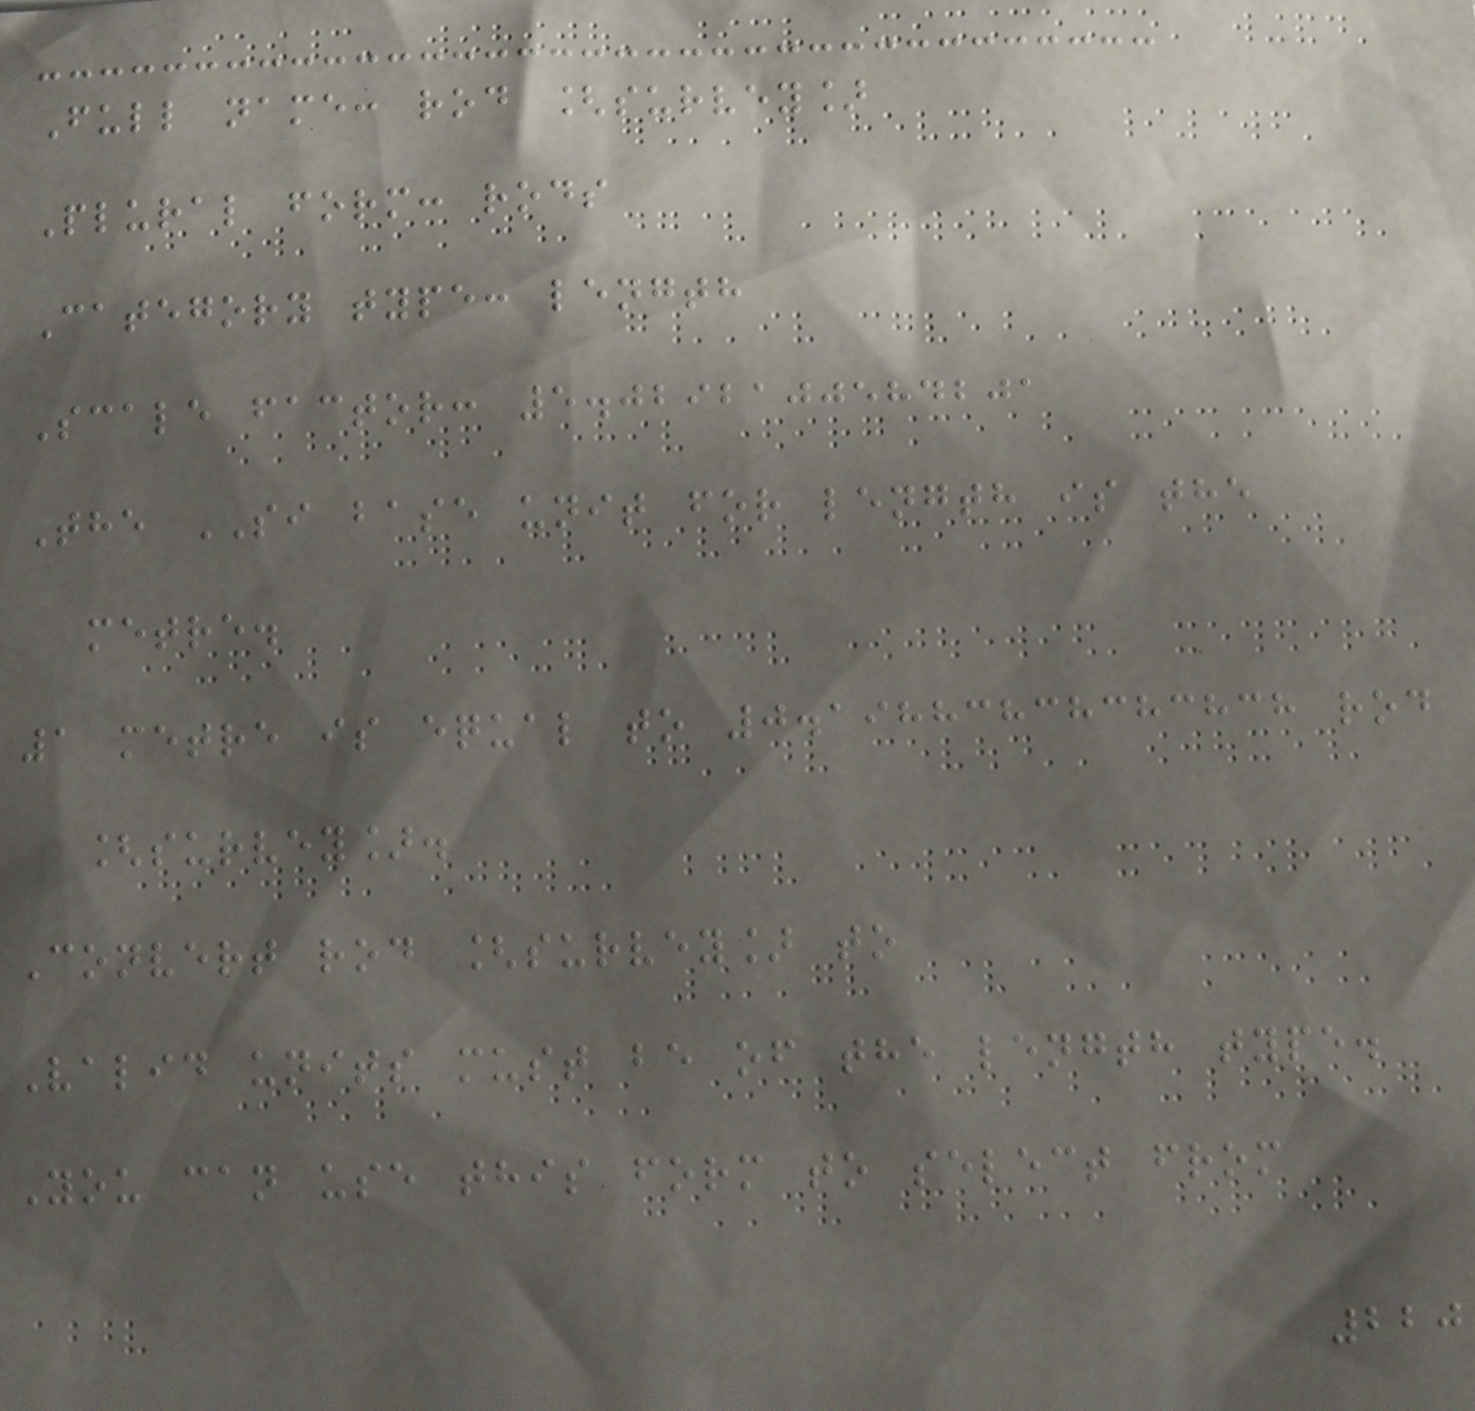Full name: rod [survey]
Plural form: rods
Category type: length
Scale factor: 5.0292100584201
The SI base unit for length is the
metre.
1 metre is equal to 0.19883838383838 rod
[survey].
Convert rod [survey] to
Valid units must be of the length type.
You can use this form to select from
220
